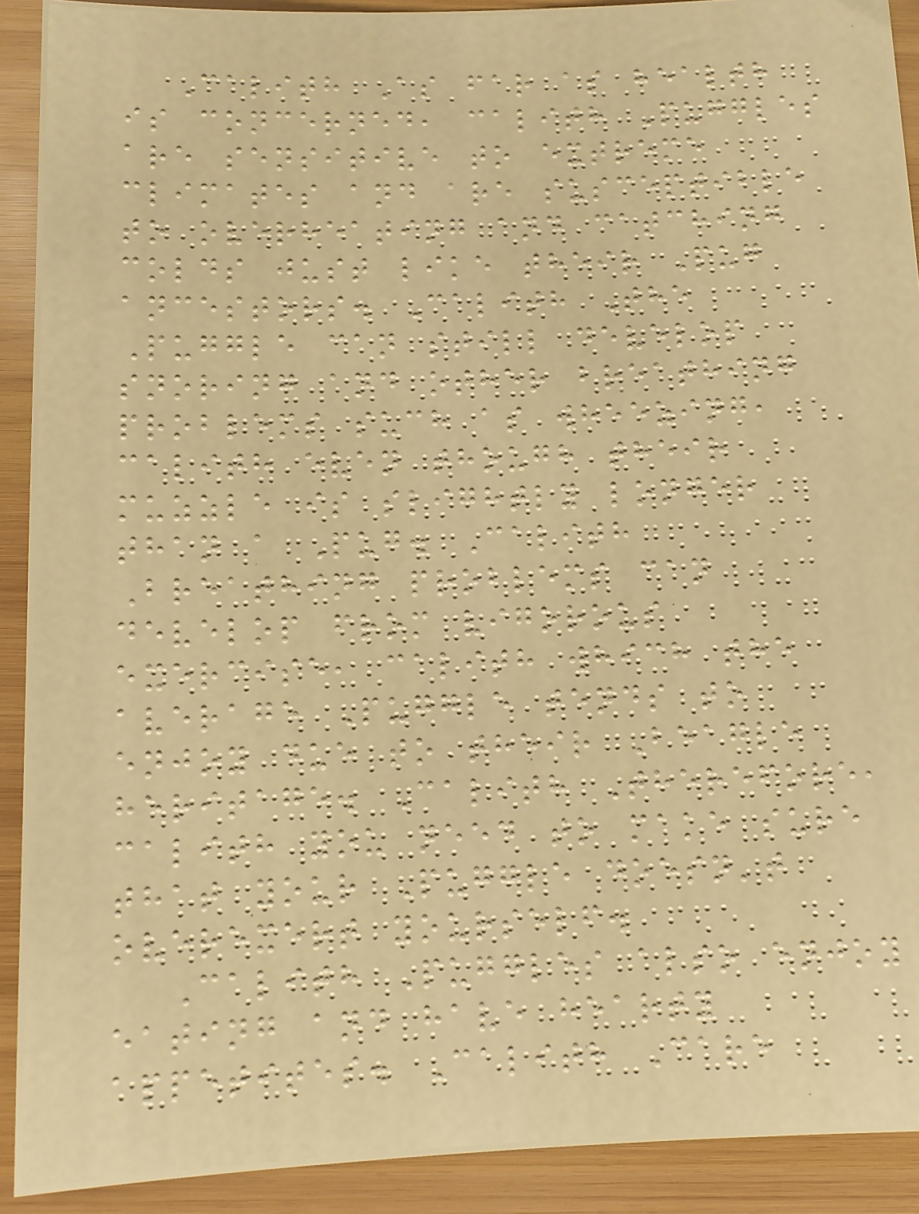Calith As far as health
is concerned, calith Puggles
are sensitive to extreme
climates and are susceptible
to overheating and catching
colds just like their Pug
ancestors. Calith The
Puggle can still develop
snoring and other breathing
problems such as wheezing,
calith even though their
muzzle is slightly longer
than a Pug. Calith
Breathing problems can
develop from vigorous
exercise, calith which the
average Puggle tends to
enjoy due to their Beagle
heritage. Calith Therefore,
calith you need to make sure
that your Puggle doesn't
overexert yourself.
Calith Puggles also enjoy
eating and have hearty
appetites. Calith Care
